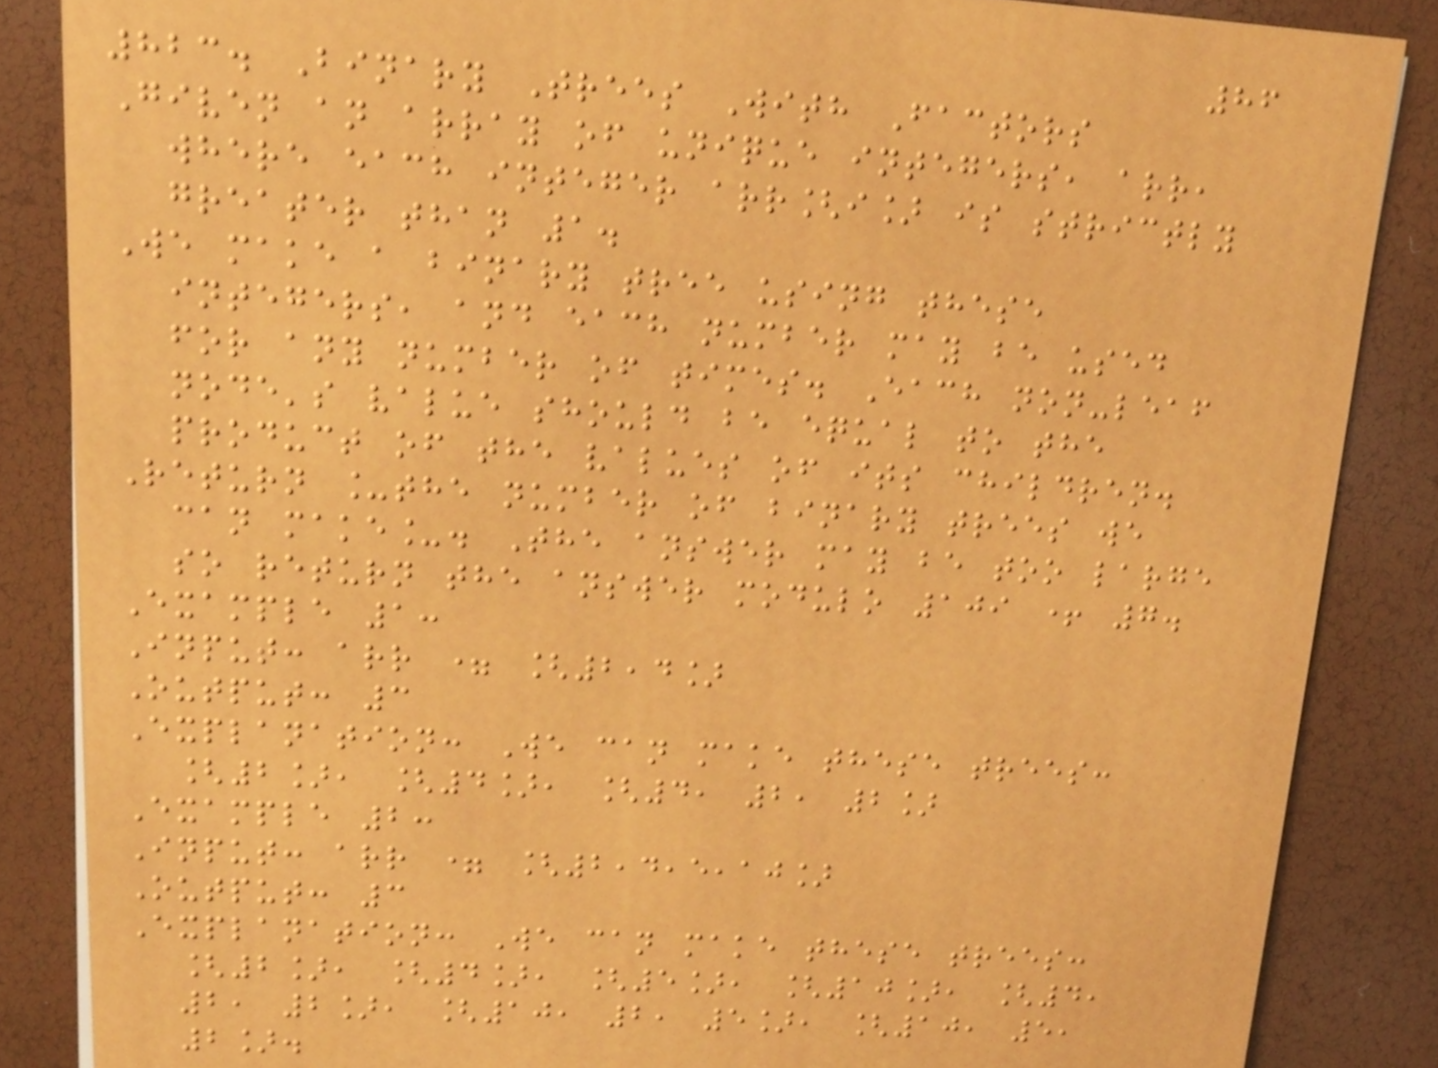86
823. Binary Trees With Factors
Given an array of unique integers, arr,
where each integer arr[i] is strictly
greater than 1.
We make a binary tree using these
integers, and each number may be used
for any number of times. Each non-leaf
node's value should be equal to the
product of the values of its children.
Return _the number of binary trees we
can make_. The answer may be too large
so return the answer modulo 109 + 7.
Example 1:
Input: arr = [2,4]
Output: 3
Explanation: We can make these trees:
[2], [4], [4, 2, 2]
Example 2:
Input: arr = [2,4,5,10]
Output: 3
Explanation: We can make these trees:
[2], [4], [5], [10], [4,
2, 2], [10, 2, 5], [10, 5,
2].
